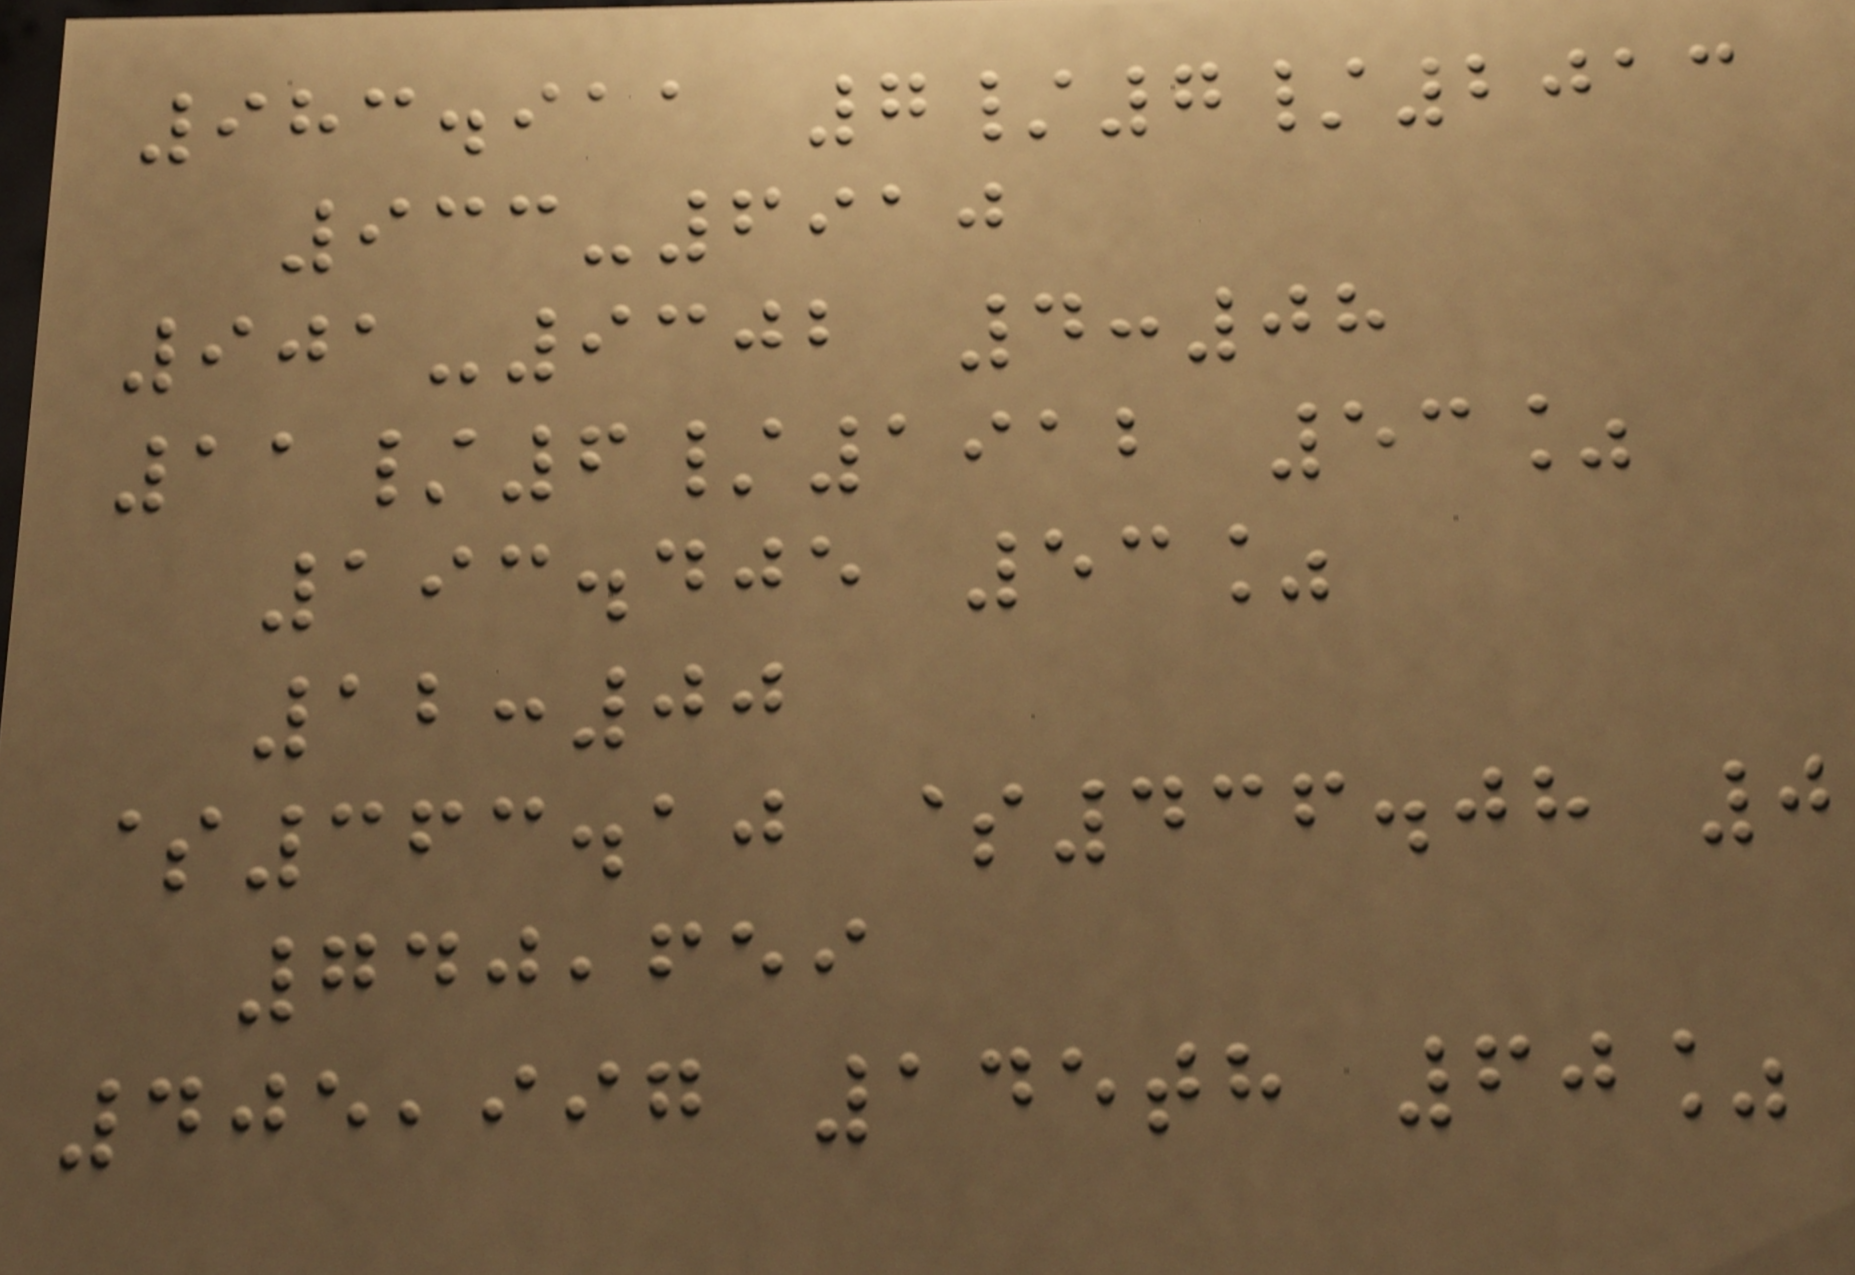983.911 7/7/2013
933-6910
901-9302 4:08
11/6/1912 53%
193.405 53%
12:00
$363.10 $436.08 0
740,659
405,997 145th 60%
